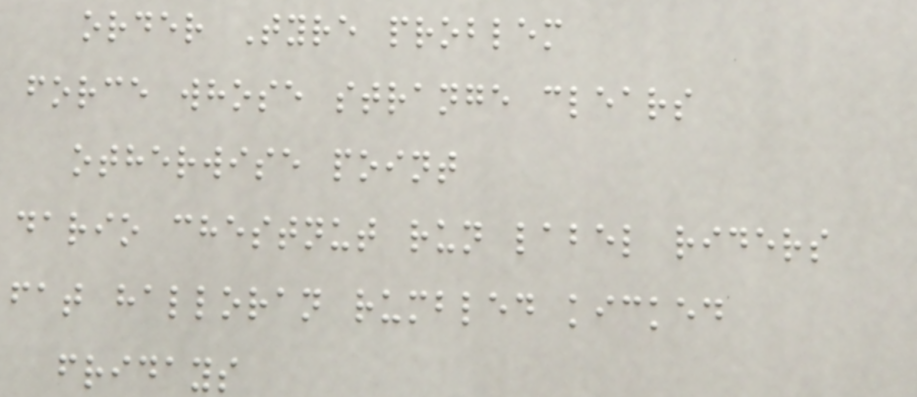order Tyre problem
force whose strange clears
otherwise point
dario chestnut run label riders
fat halloran rumbled kicked
fridays
